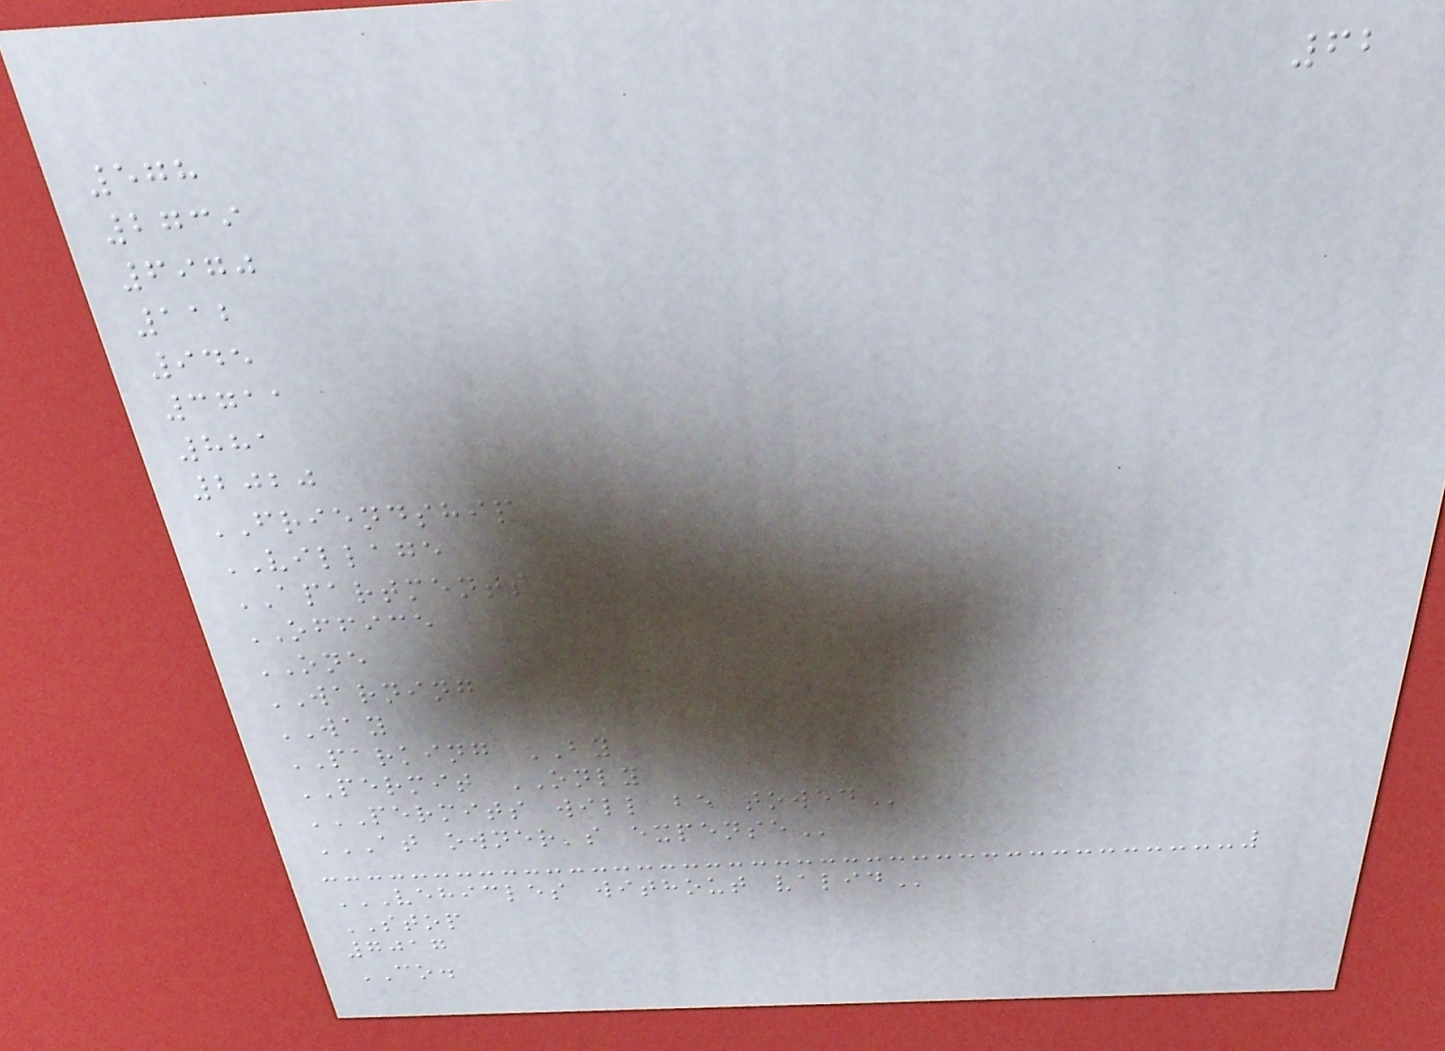62
578
2739
6970
112
945
3711
881
2020
FRIENDSHIP
VILLAGE
APARTMENTS
OFFICE
ONE
WARNING
WAY
PARKING BY
PERMIT ONLY
PERMITS WILL BE TOWED
AT OWNER'S EXPENSE
VEHICLES WITHOUT VALID
STOP
7017
CO.
